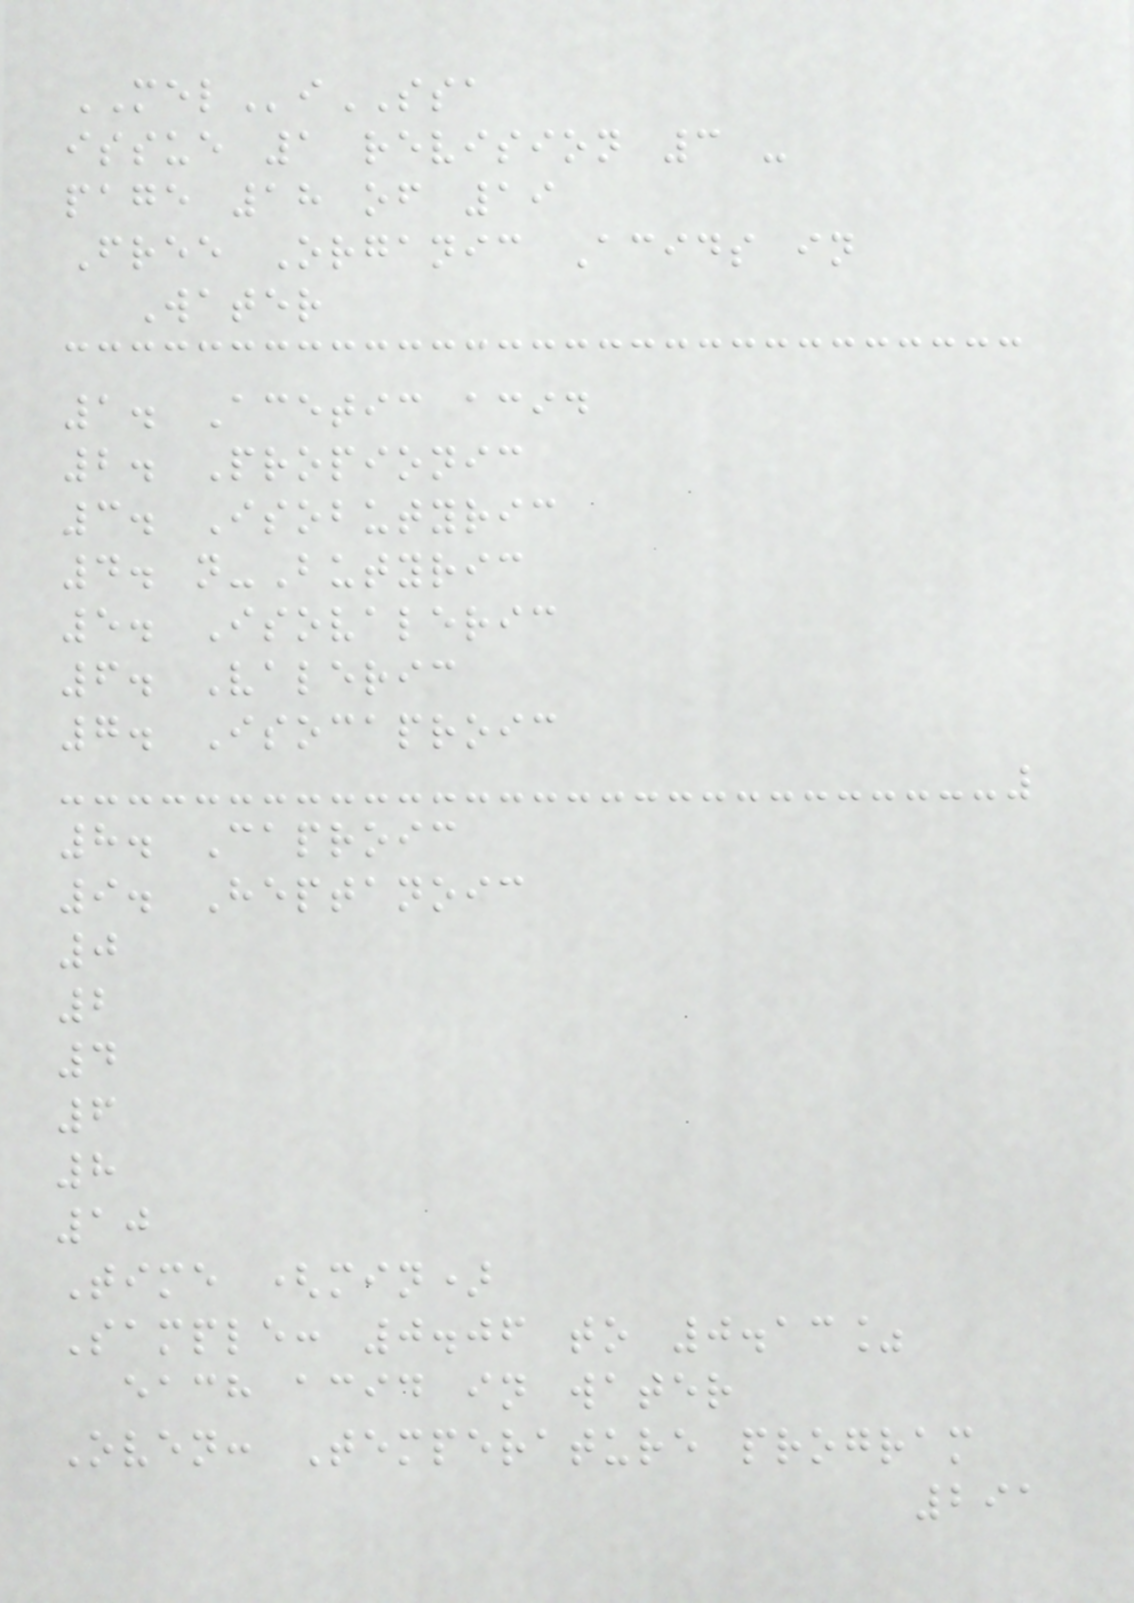MELiSSA
issue 1 revision 3 -
page 18 of 19
Free Organic Acids in
Water
1. Acetic acid
2. Propionic
3. Isobutyric
4. n-Butyric
5. Isovaleric
6. Valeric
7. Isocaproic
8. Caproic
9. Heptanoic
0
2
4
6
8
10
Time (min)
Sample: 0.06 to 0.13%
each acid in water
Oven: Temperature program
291
